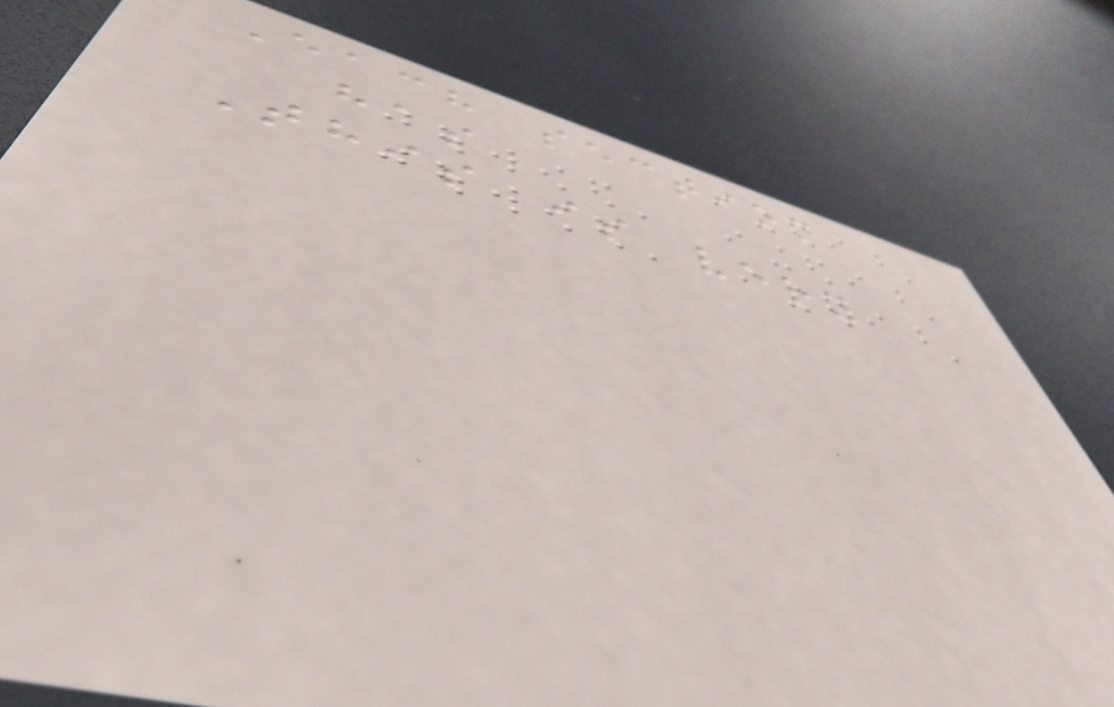Each section
has
This is very
